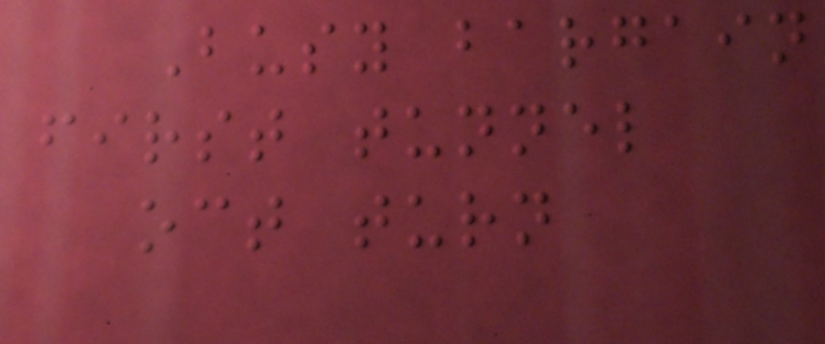Busy bargain
first tunnel
oct turn
